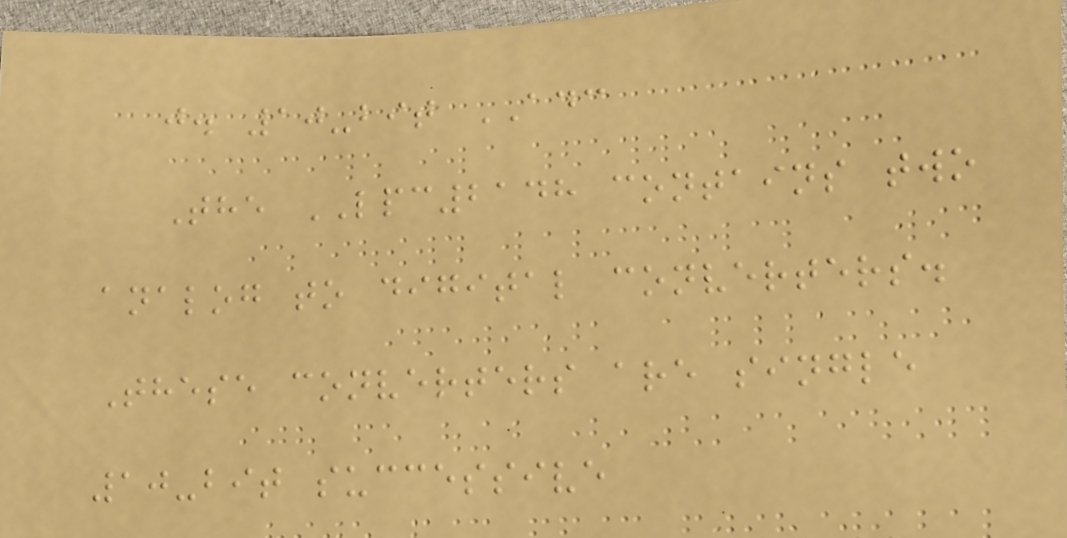j. 10-bit ADC
The LPC2148 contains two
analog to digital converters.
These converters are single
10-bit successive
